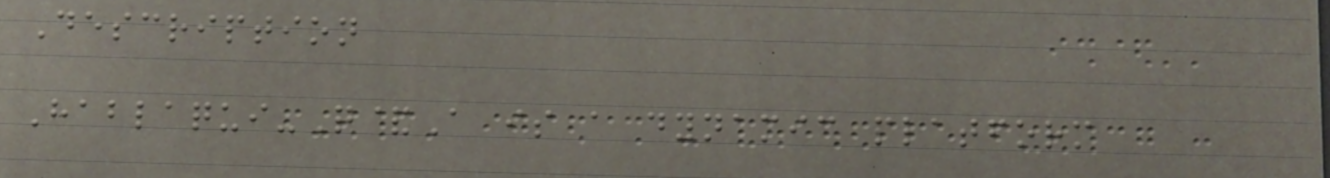Description
Hablaqui-Q&A is a dynamic platform
